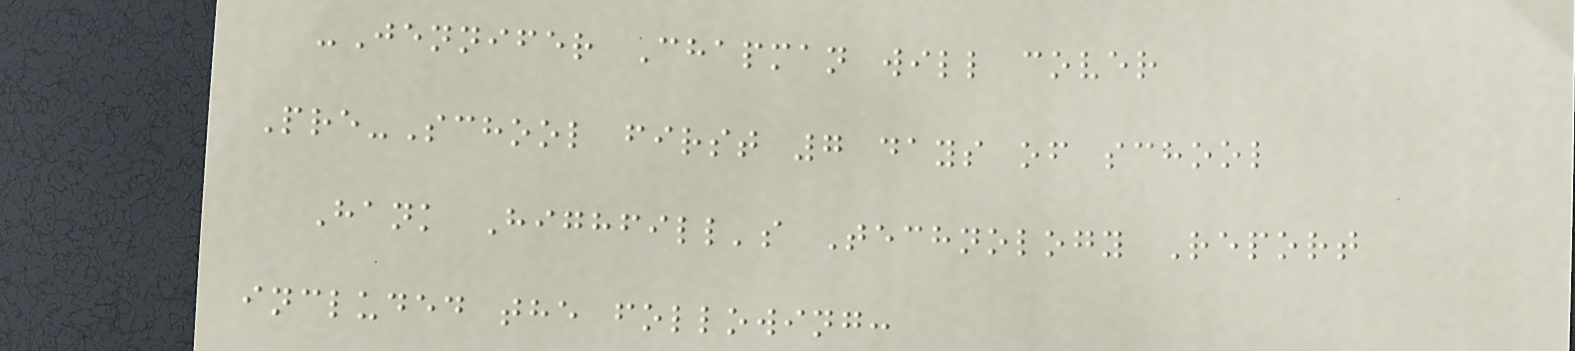-Jennifer Chapman will cover
Pre-School first 7 days of school
Hank Highfill's Technology Report
included the following:
